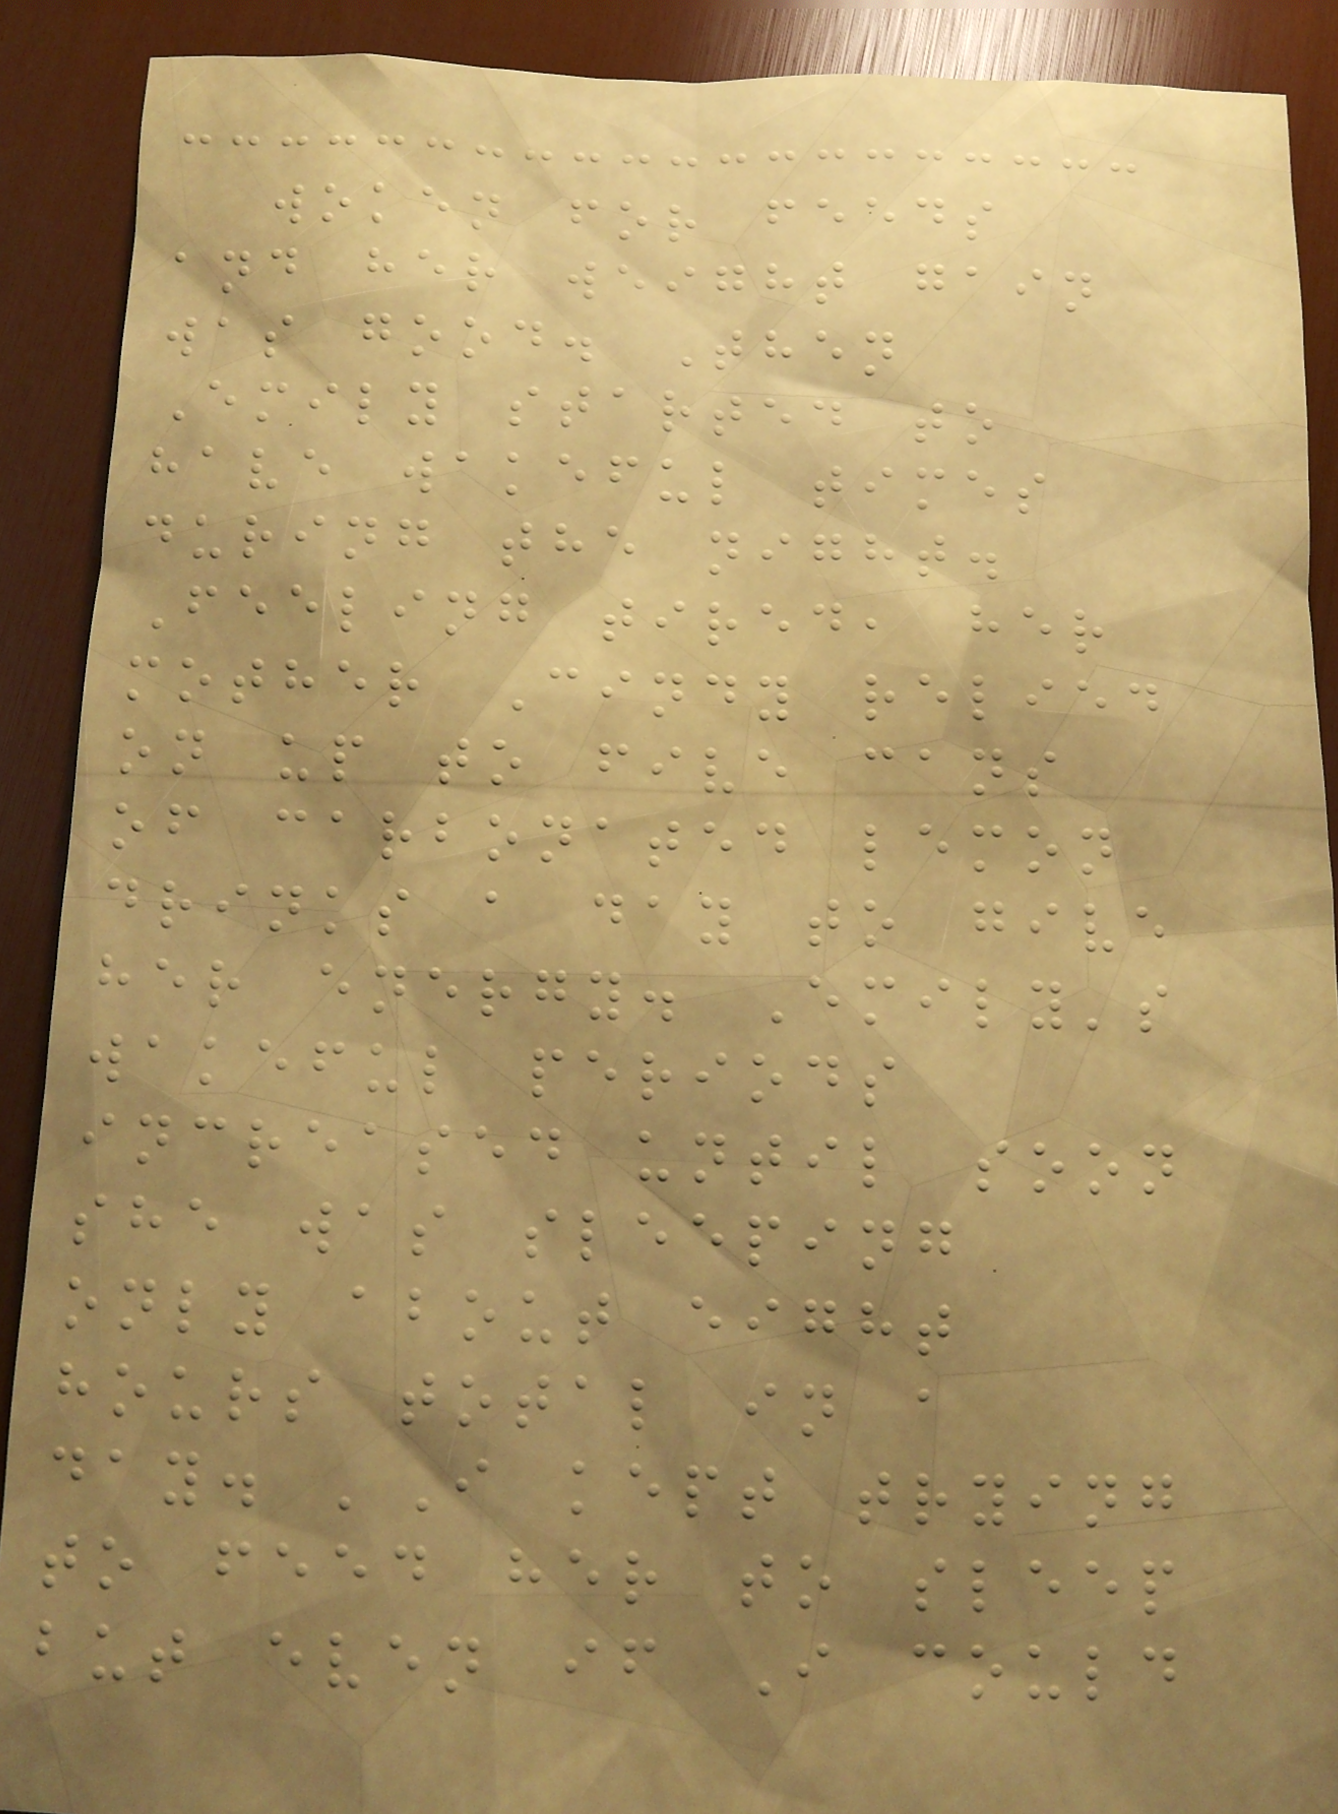woken for feeds
and her weight gain
was good. Then
Emily started to
have wakeful times
during the night.
Feeling tired, her
mother Cindy relied
on up to five cans
of carbonated lemon
drinks a day to give
her energy. Emily's
wakeful periods
increased until soon
she was sleeping
only about eight
hours total in a
day. 'I kept trying
to feed her to sleep
but even if I could
